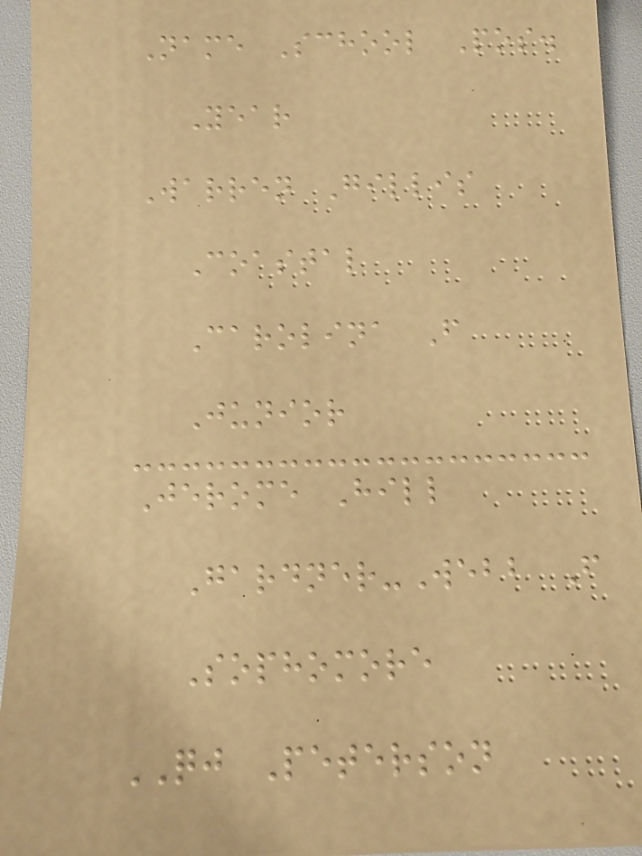Name School Pos.
Year
Warren Gillis
Coastal
Carolina F
Junior
Jerome Hill
Gardner-Webb F
Sophomore
QJ Peterson
